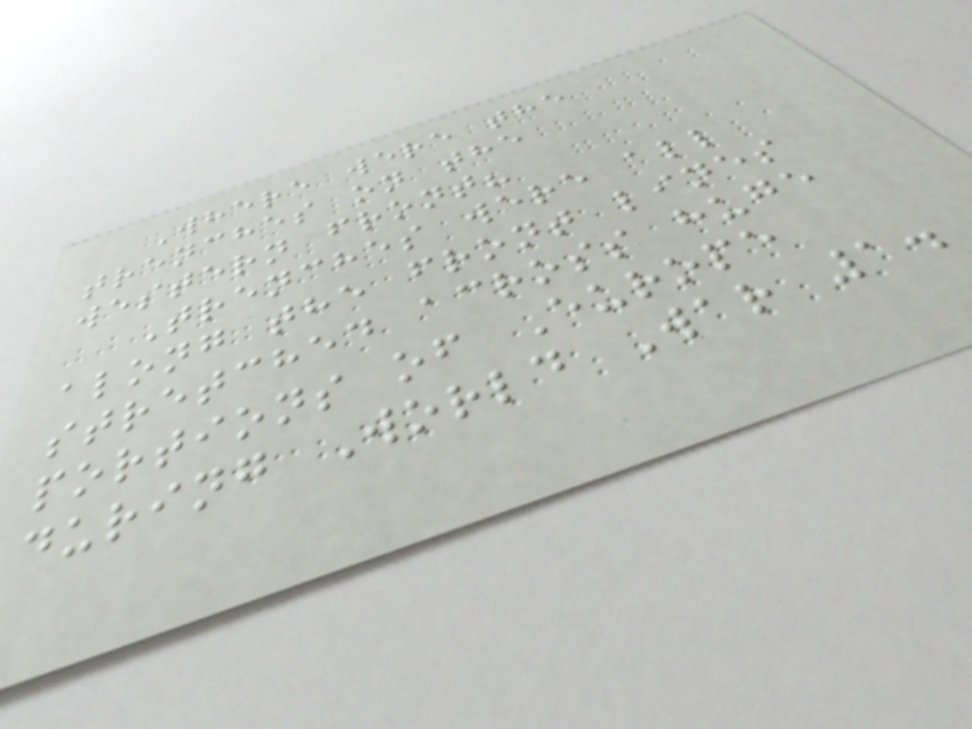Where were the
trenches on the
western front?
Trenches were all
along the front lines
stretched across huge
portions of Europe
during World War 1.
